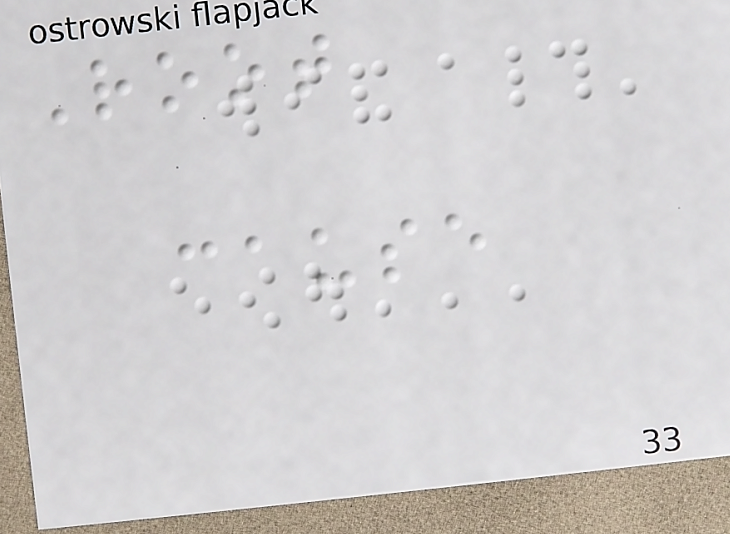Root
cause
